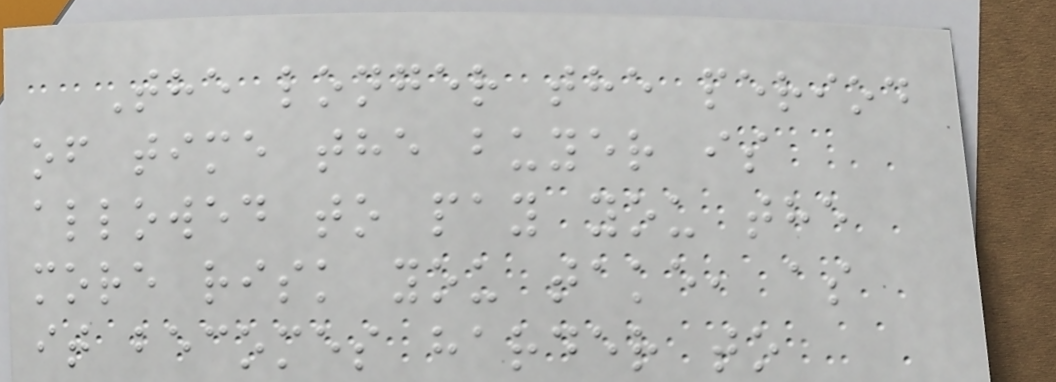The longer the period
of time the buyer is
allowed to pay you the
more risk you take, as
it becomes harder to
